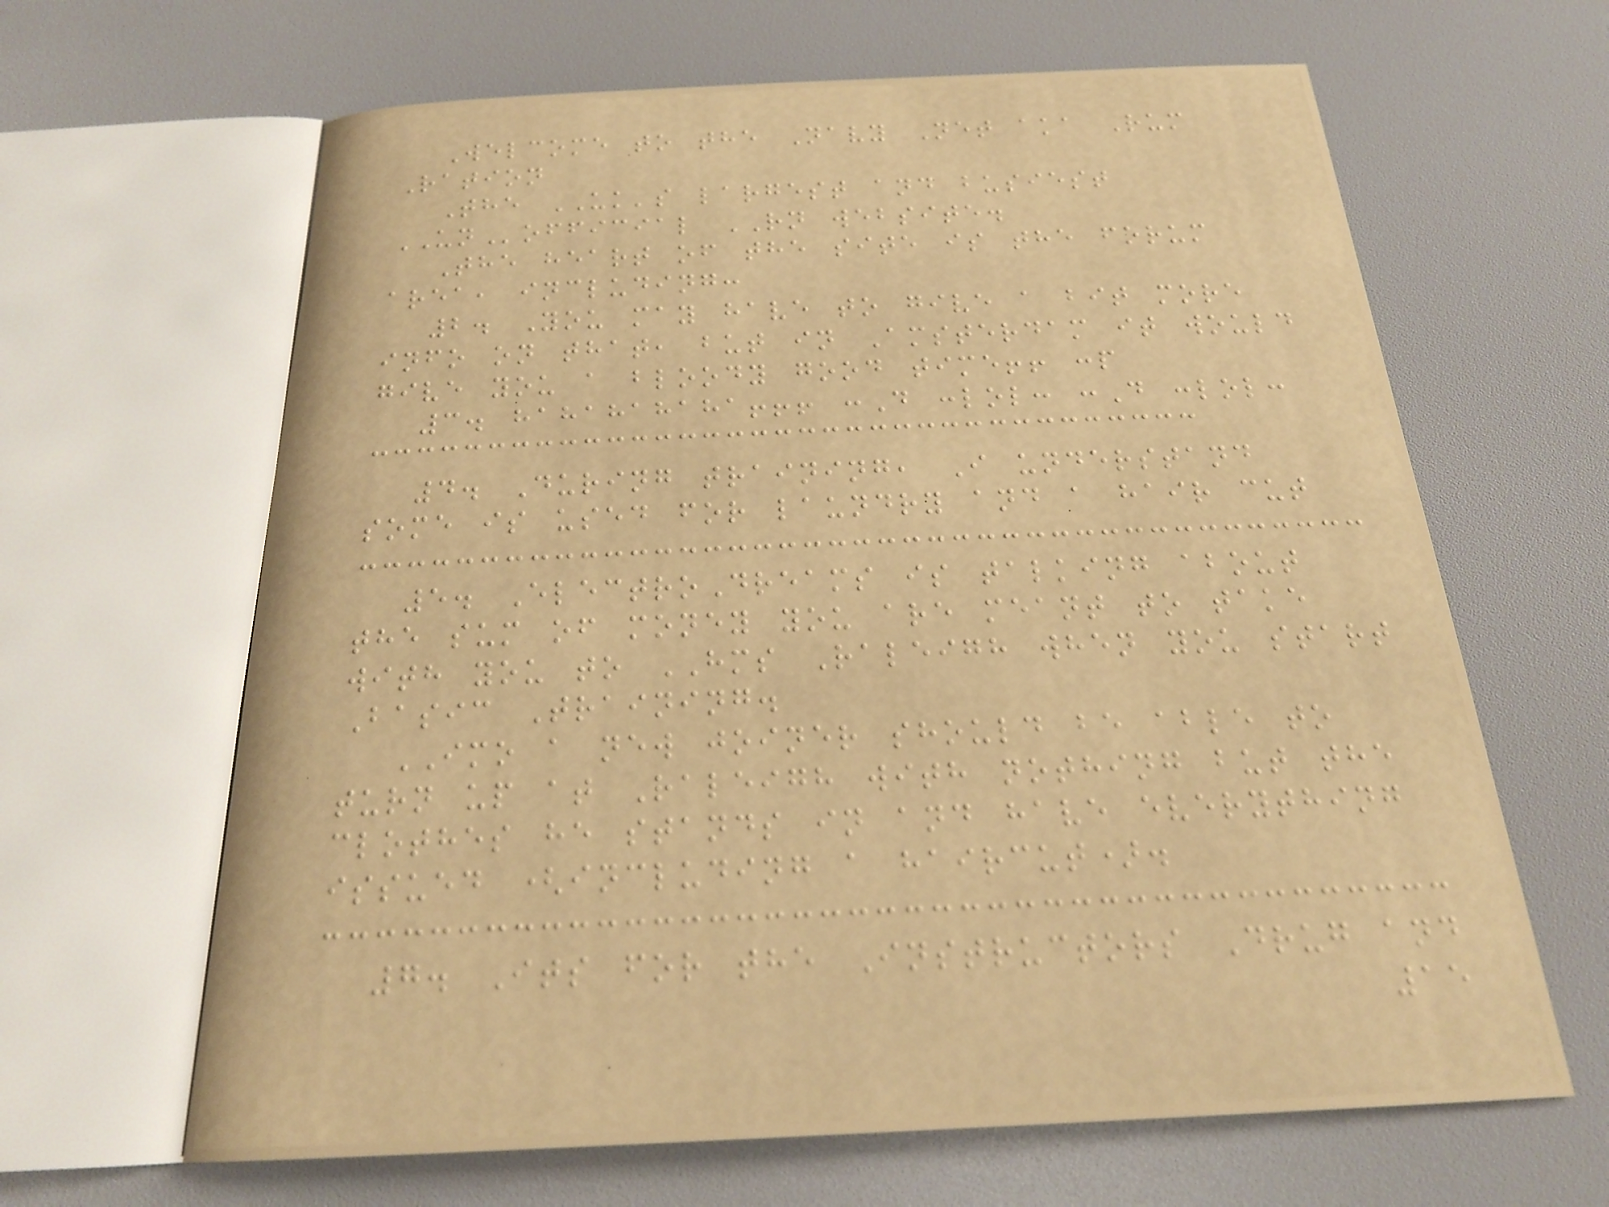Welcome to the Navy Net aka Rum
Ration
The UK's largest and busiest
UNofficial RN website.
The heart of the site is the forum
area, including:
2. You may have to give a bit more
info on that, but in Amsterdam it would
give you a bloody good time!! :p
3. hahahahaha!!! :D :lol: :D :lol:
4. During training, I understand
some is used for laundry and a hair cut
5. ElectroDreams is talking about
the sum of money you are meant to take
with you to HMS Raleigh when you start
Basic Training.
IMO a new joiner should be able to
turn up at Raleigh with nothing but the
clothes he stands in and have everything
issued (including a haircut).
7. Its for the Instructors Drug and
15
